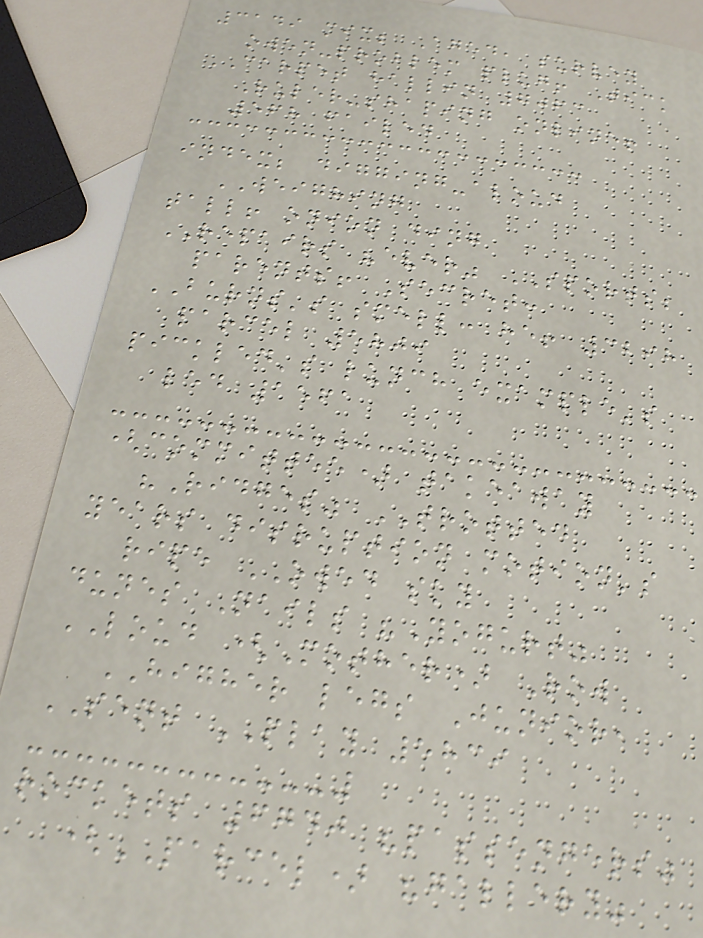3149 mix; Aged, survey
owen-problem plug! Tick
CARPET hallin 7063
Ruler-shaping online!
568 failed
index; digging-aloud
WEIGHING
tall! onion ding
REPAIRS "ever" SPORTS;
parents! Secret:
BURNS's smell: he! 3298
parcel 5809
pickled's lunch example's
led 1561
(committee) takeaway
"Ridges" TROTTED
years disruption motion's
ripe OWED sky
dunes Nails "Yogurt"
LOUD (Mother) Row
HIGHER legs Junior,
SENT PLAY 5839
rockets 6740 "passengers"
(PARCEL) "gallery"
